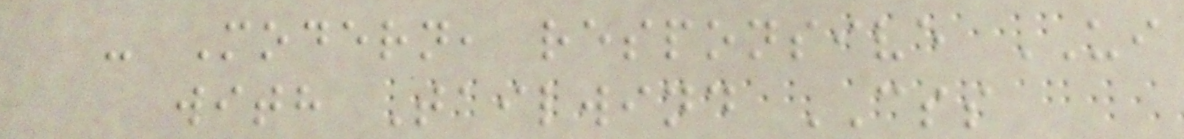- Modern, responsive UI
with Tailwind CSS
